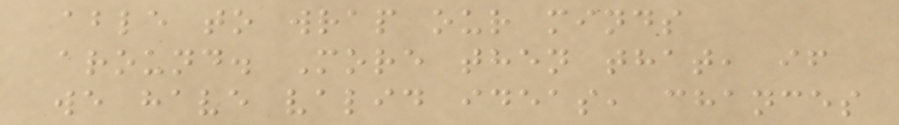able to wrap our minds
around. More then that, if
we have valid ideas, chances
